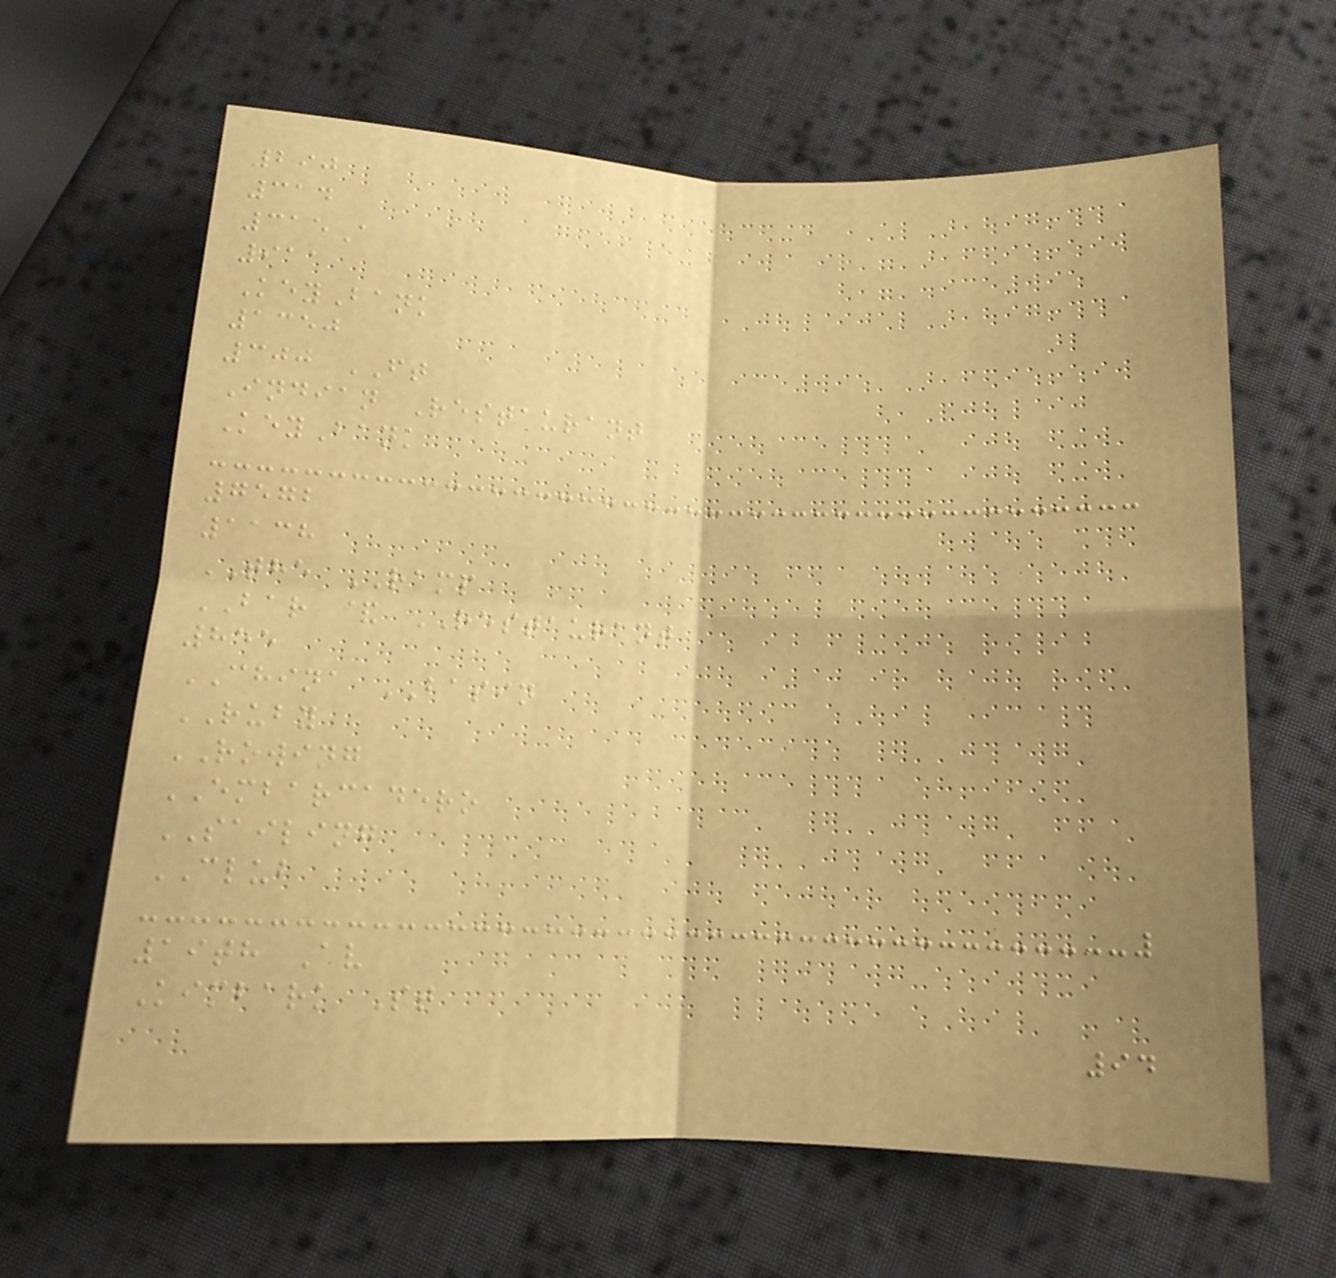290
314
315A
911
KeyBank
1350
300 FT
Indian Restaurant
KeyBank
7572
1138
THE RAMP
BAR & RESTAURANT
855
CHINA BASIN
RUBY
ROWING
EMBARCADERO
SAILING
CLUB
19th Av
Kimbark St
94
